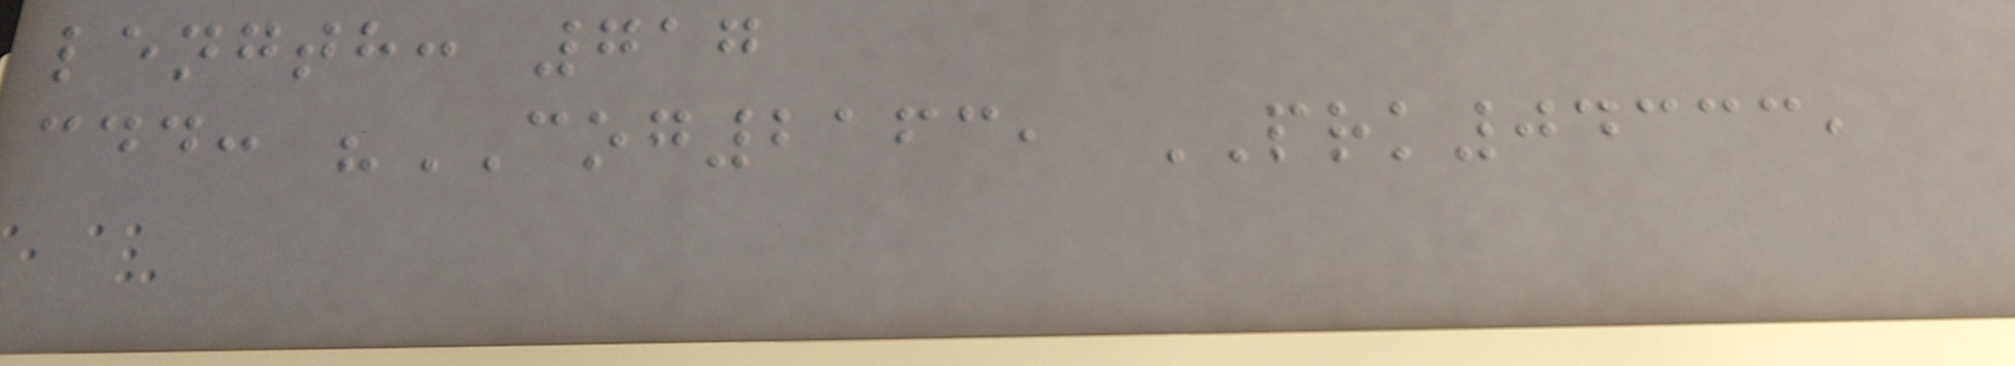length: 717
cdd: "COG2163, PRK04333,
